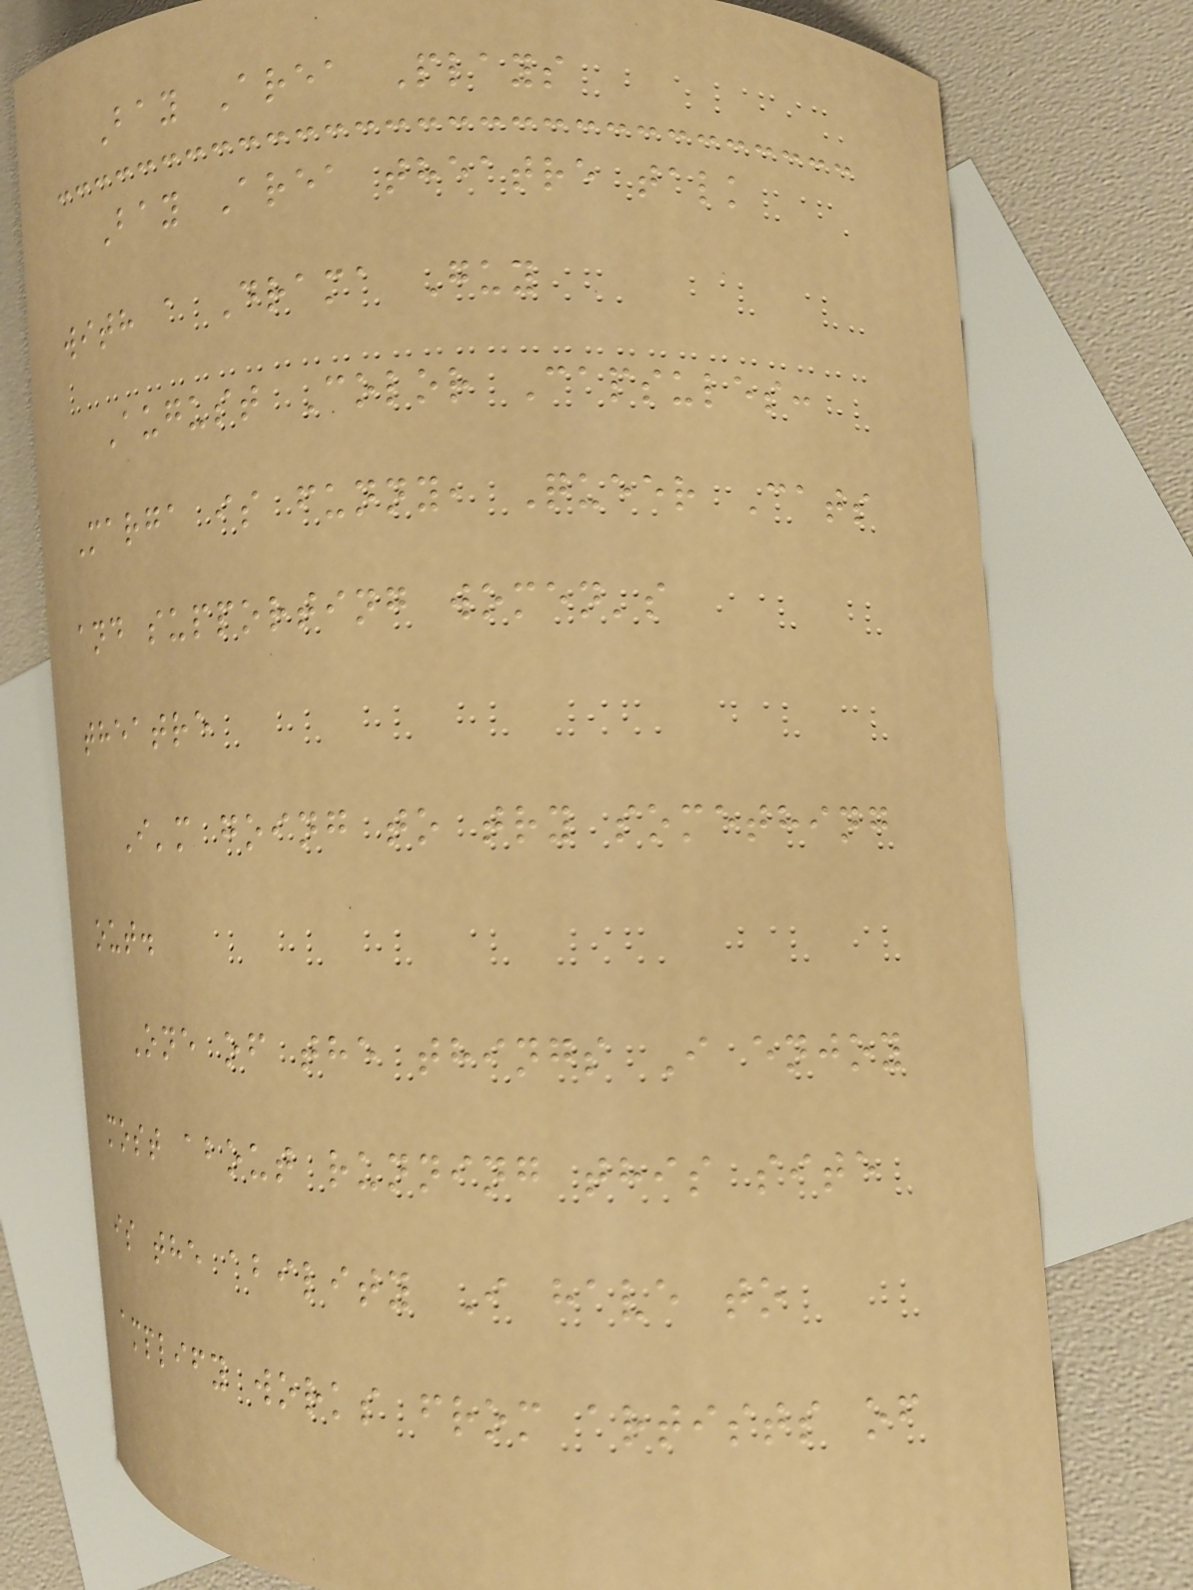Bay Area Plays
Bay Area theatre talk
with a Drama Guy
August Color Capsules:
Marga is funny, Queer Cats
and supporting women's
theatre
I'm going to try something
out.
One of the things I enjoy
most about running this site
is the ability I have to
amplify works from artists of
